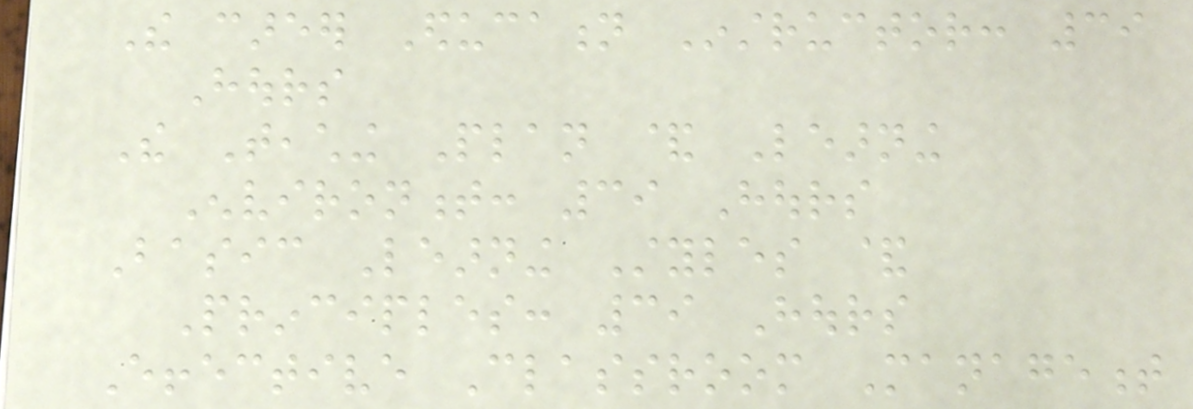The career Education Instructor: 39
Hours
The Teaching Plan & Learning
Environment: 39 Hours
Basic Learning Styles &
Principles: 39 Hours
Effective Classroom Management
